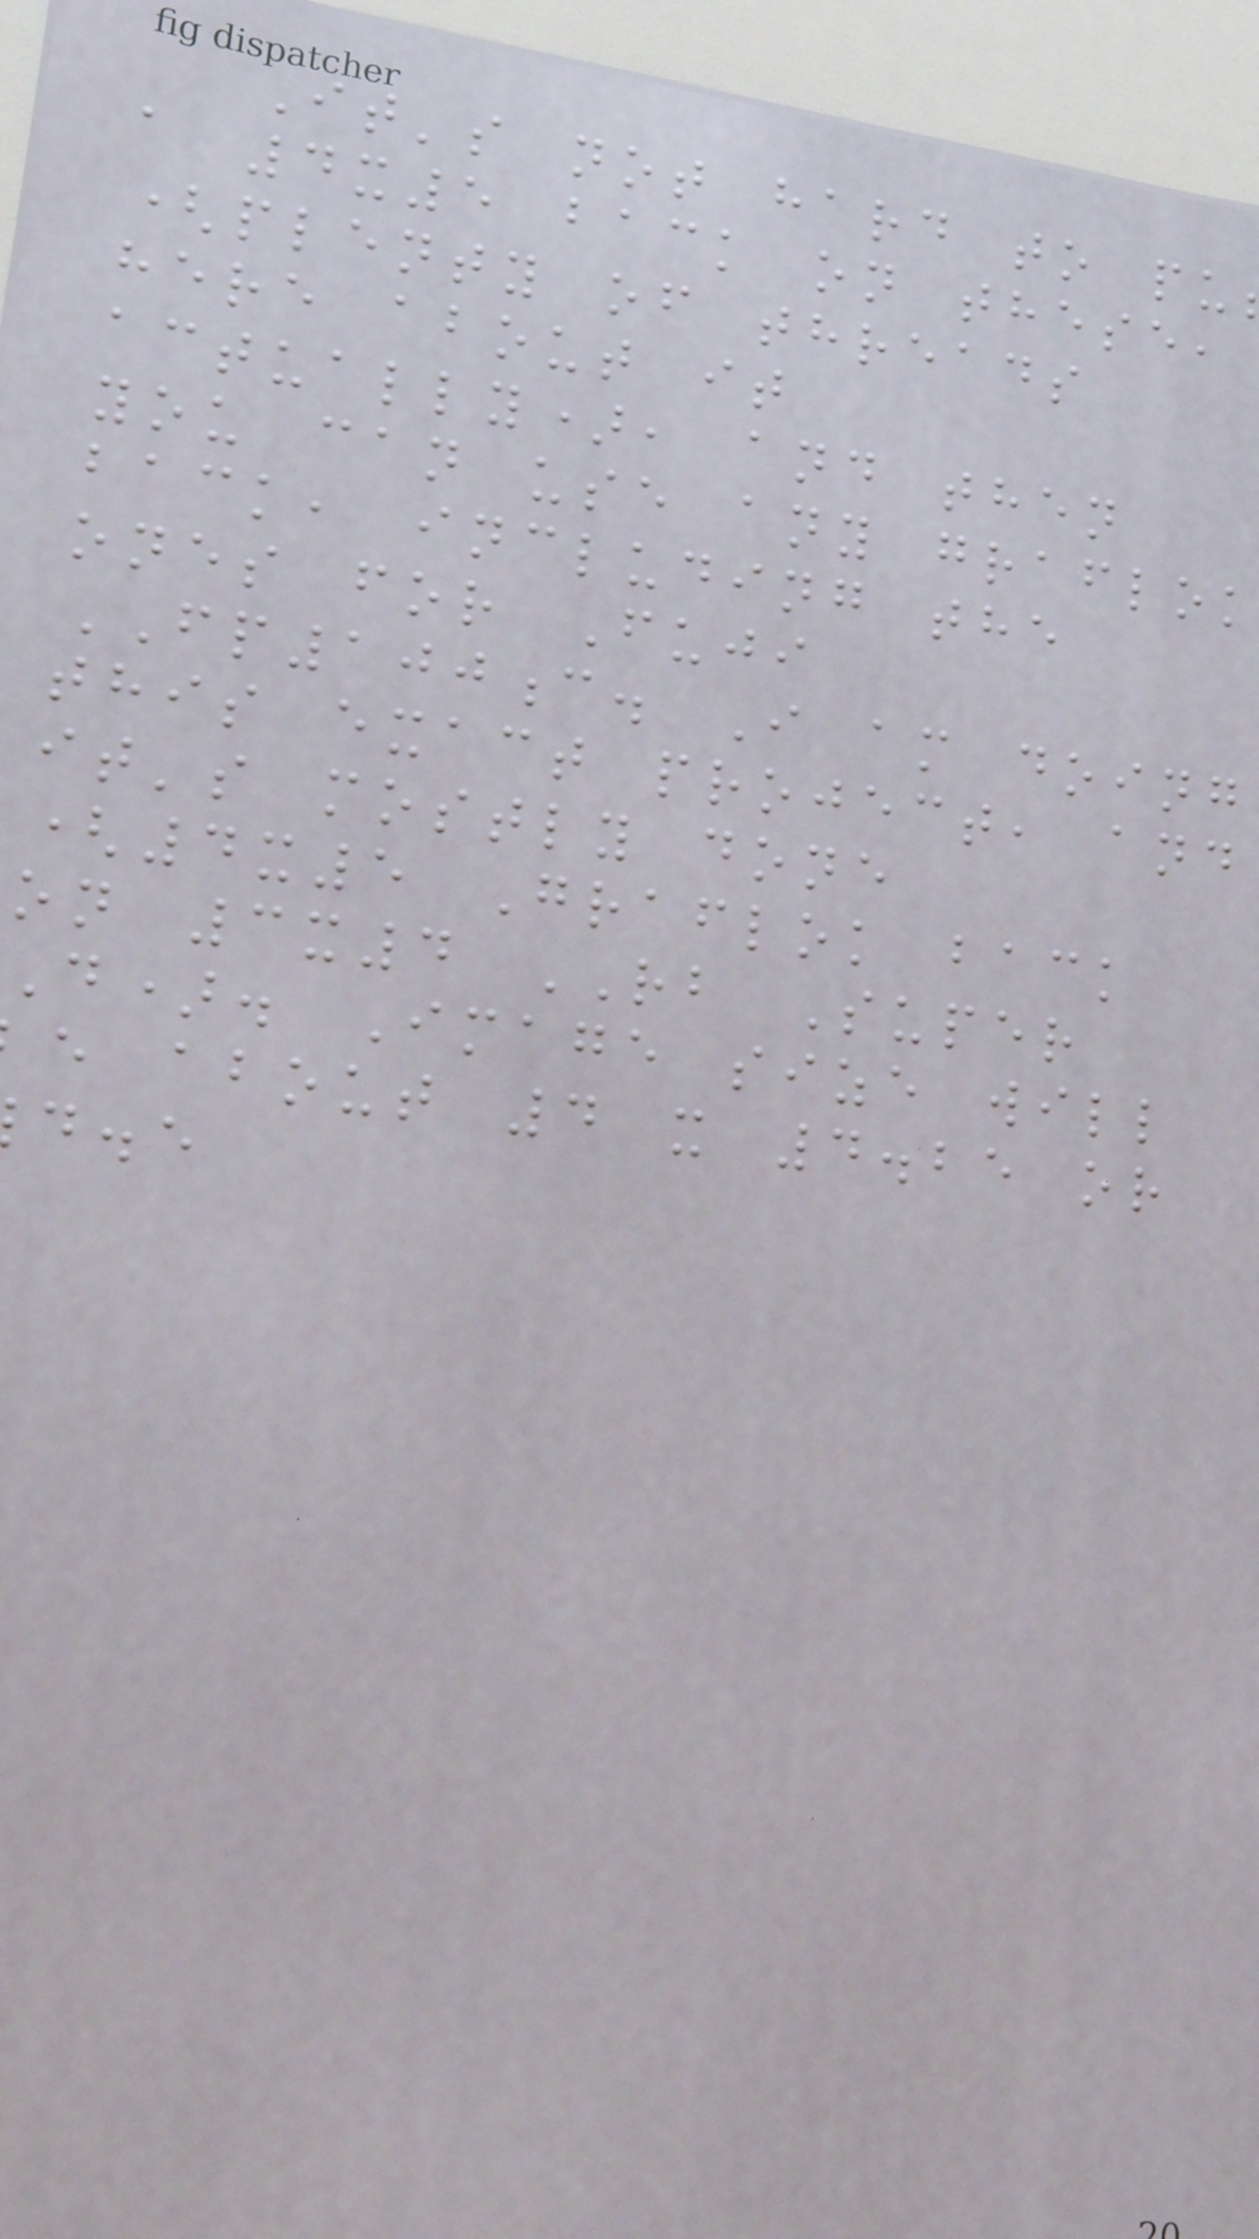It's not hard to pu
a 4x5 back on these,
(plenty of threads
here about it
actually), and then
you can use any graflok
back, including the
ones for Fuji
FP100c. I am doing
this exact project, and
it's mostly done
(4x5 Graflok back
on 3x4 RB Super
d). Image size will
e about 4 x 4.25 or
